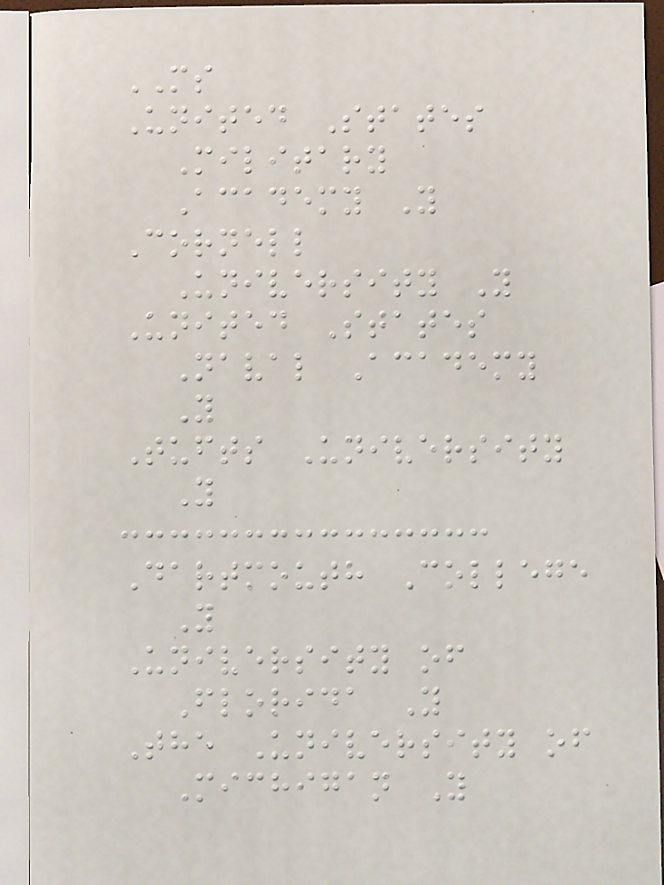MS
United States
Military
Academy Y
Cornell
University Y
United States
Naval Academy
Y
Tufts University
Y
Dartmouth College
Y
University of
Florida Y
The University of
Michigan Y
